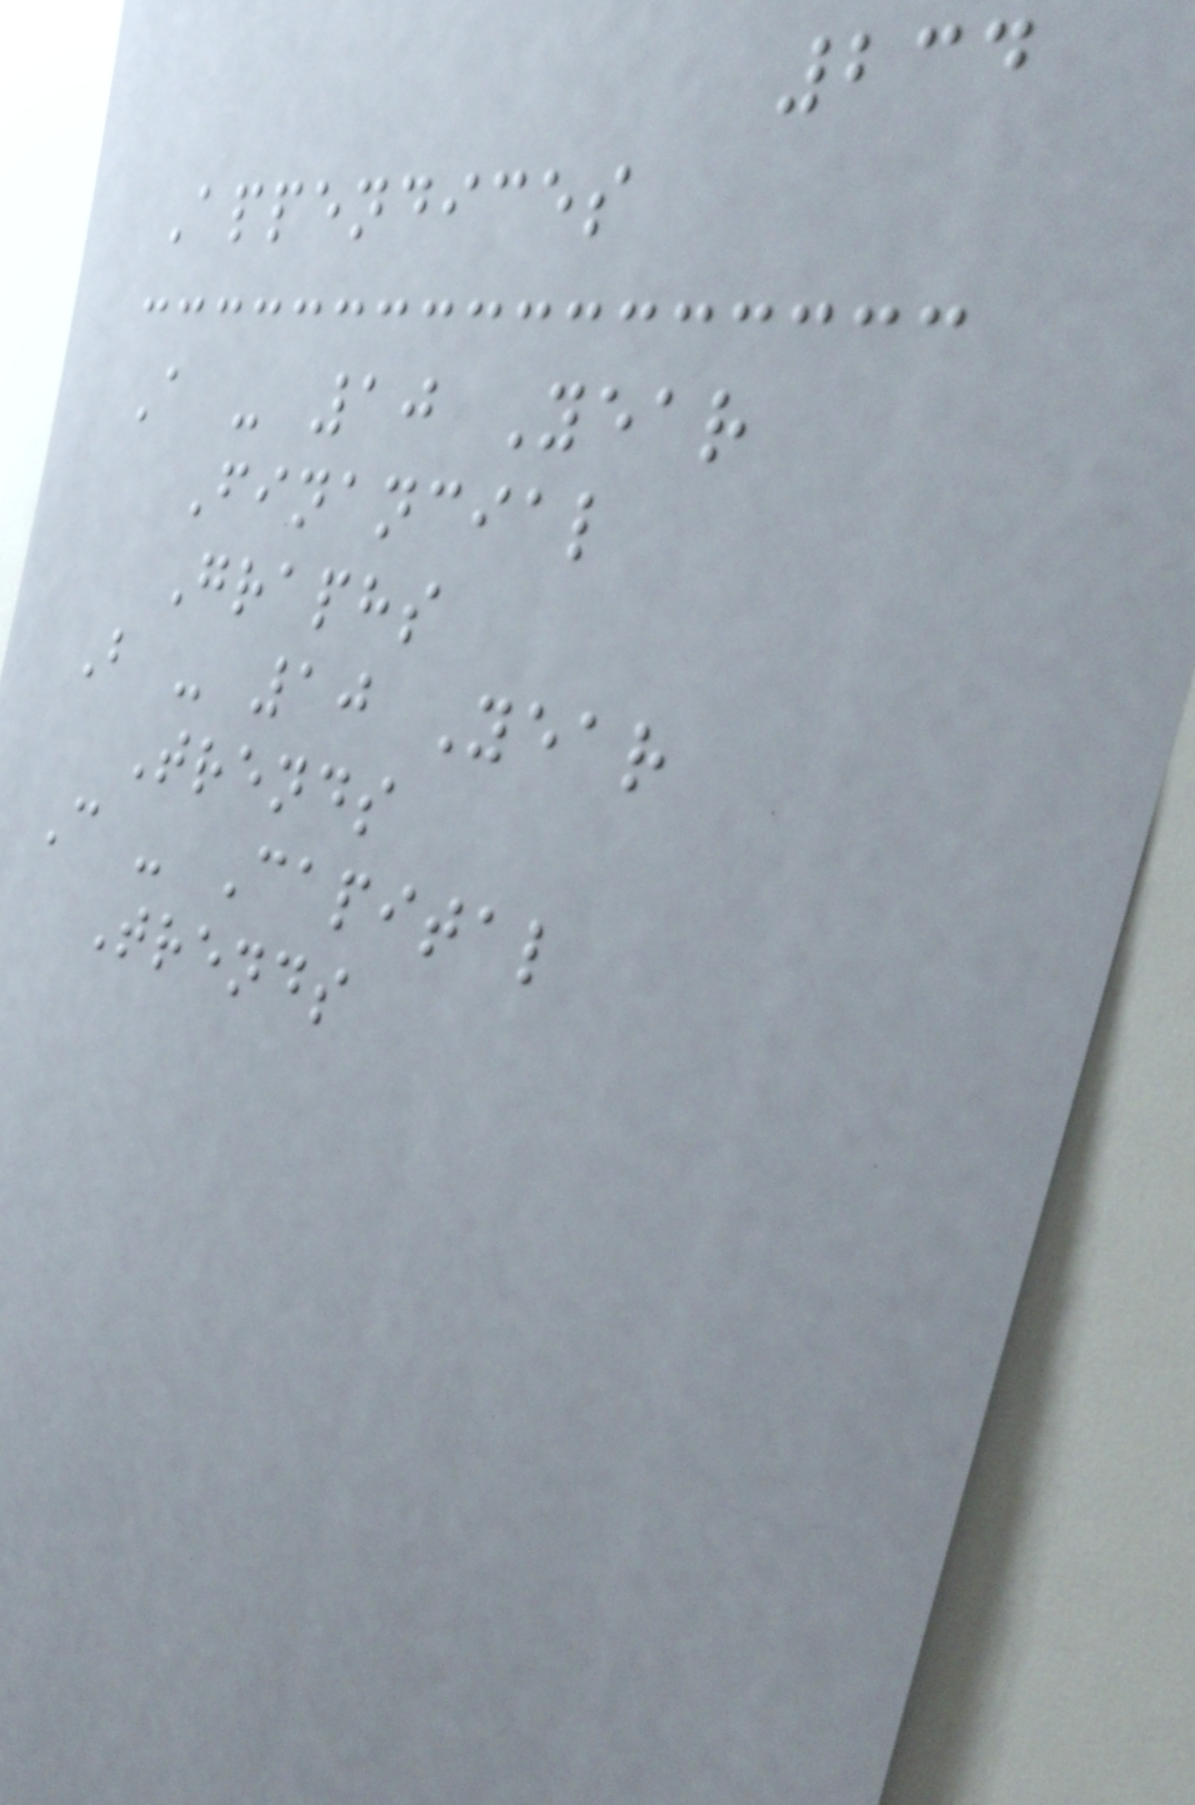234
Appendices
A - 10 Year
Financial
Graphs
B - 10 Year
Trends
C - Capital
Trends
